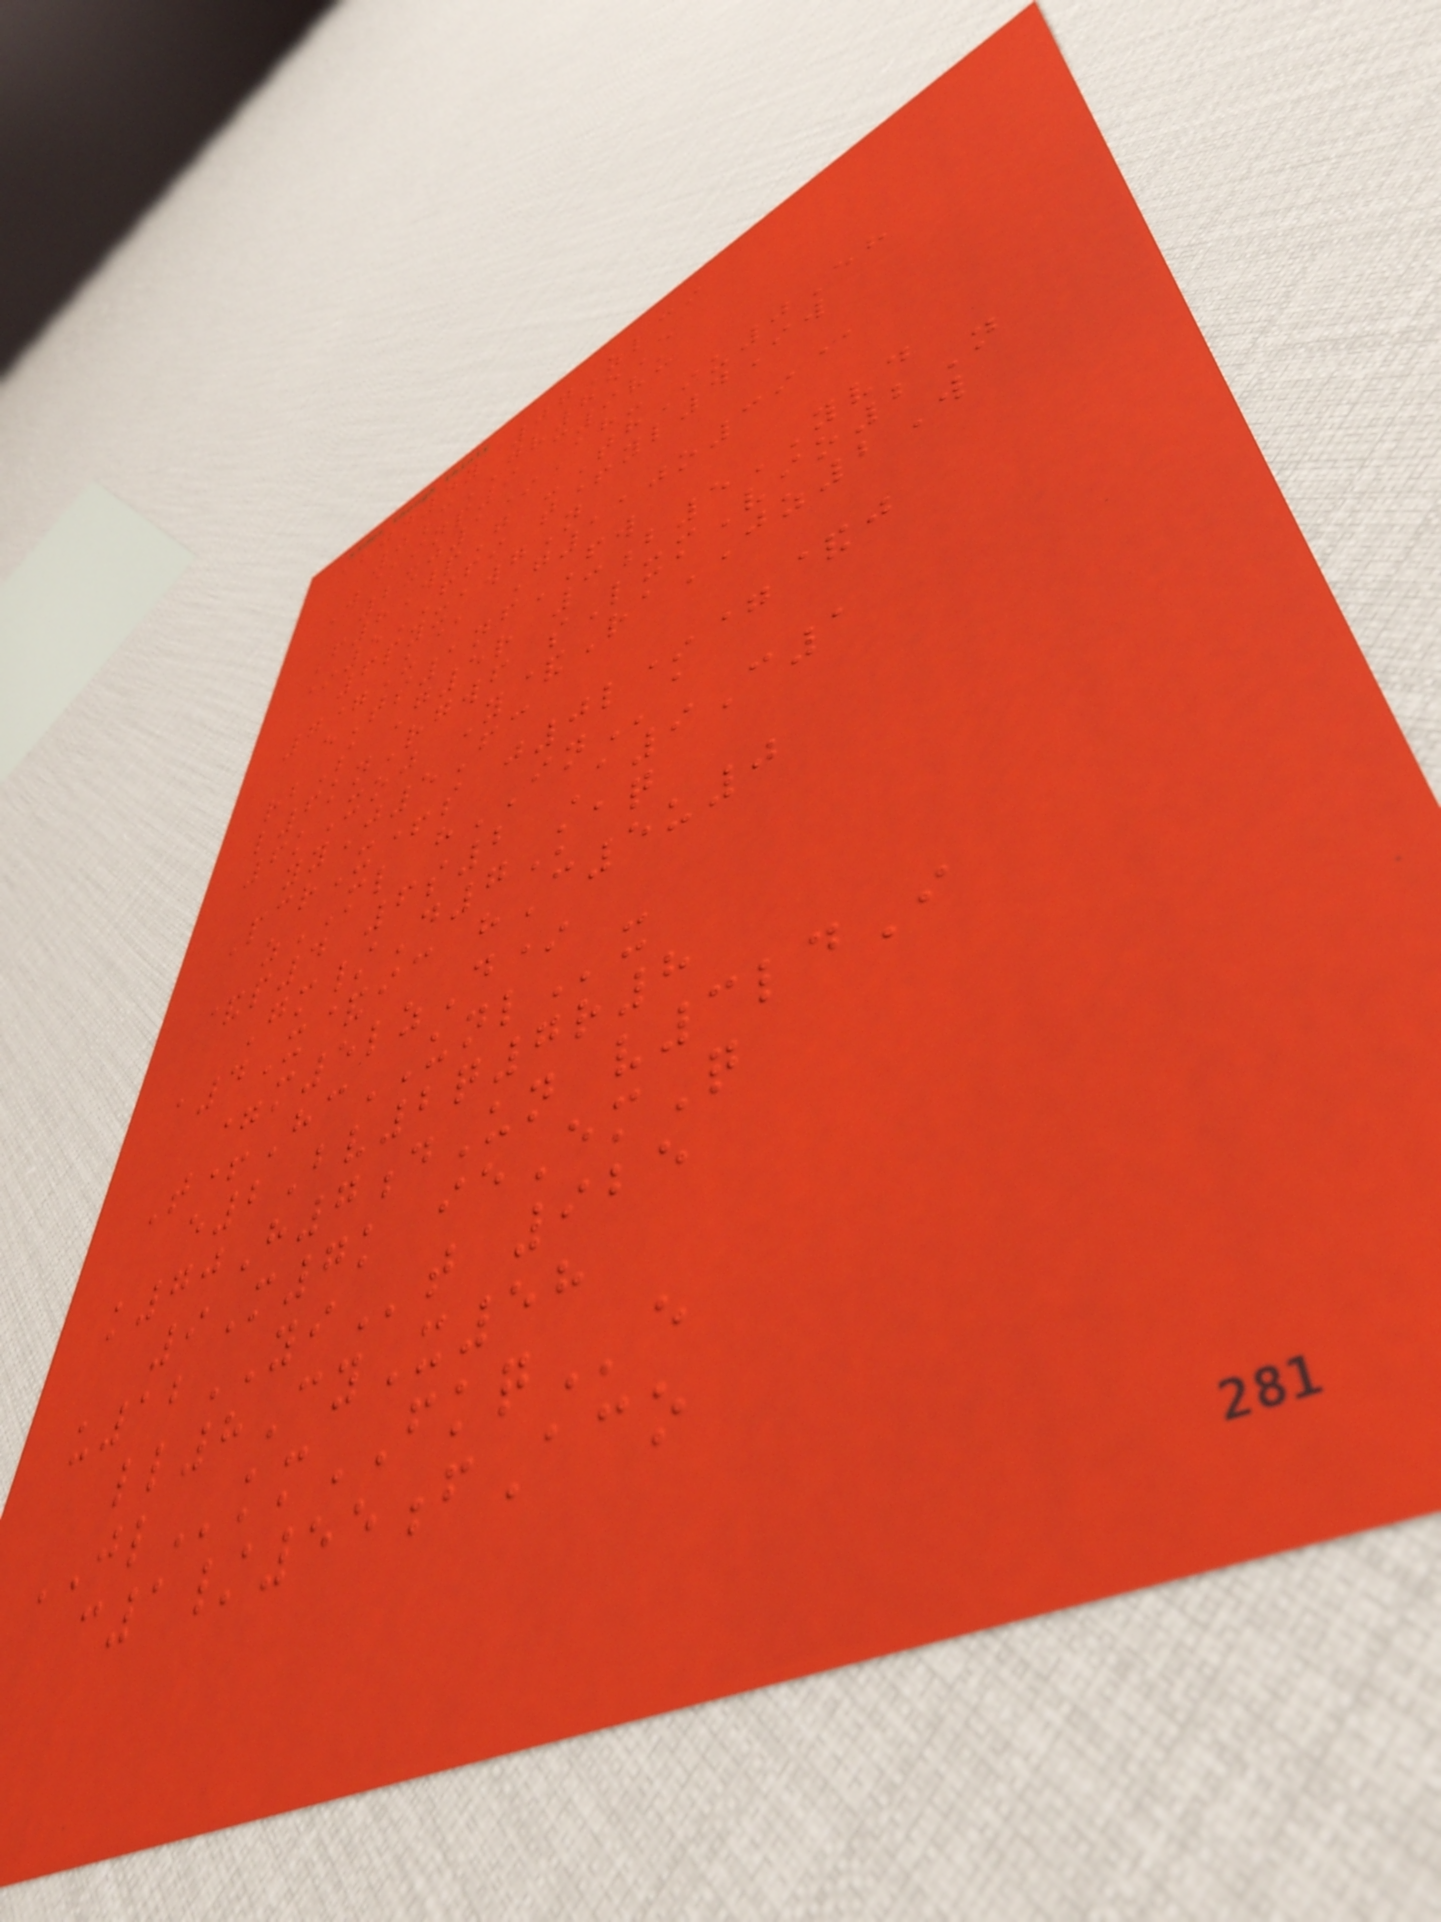abjd4y 07Zlci
0cGV75E
W@inp9 c9vu
2xj1*Ah-
F8WpG -ThIu0Eh
*5FFI t+yl4Iw
6pyxawgN
7=U@ G110o39@
eTs1nfFW
rbS G5r 3b5YVD
l6knRgwf sLxmVio2N
6kXoj Y&RaJZ2W
yyJ5Fc
PcrX+s j0l*=&j
zML hINa
&p4 6s2 A9C1
Gm/D7Kaq
a4X&ic hC5u0
=m5lzD*
T+HcUNLx
e2Bv2q7r8
k70H7dUn v3ldI
9M7k ieEmQ
u12YIt 925
ll8CyX58
JLkmFKQe
c1/55fAco
